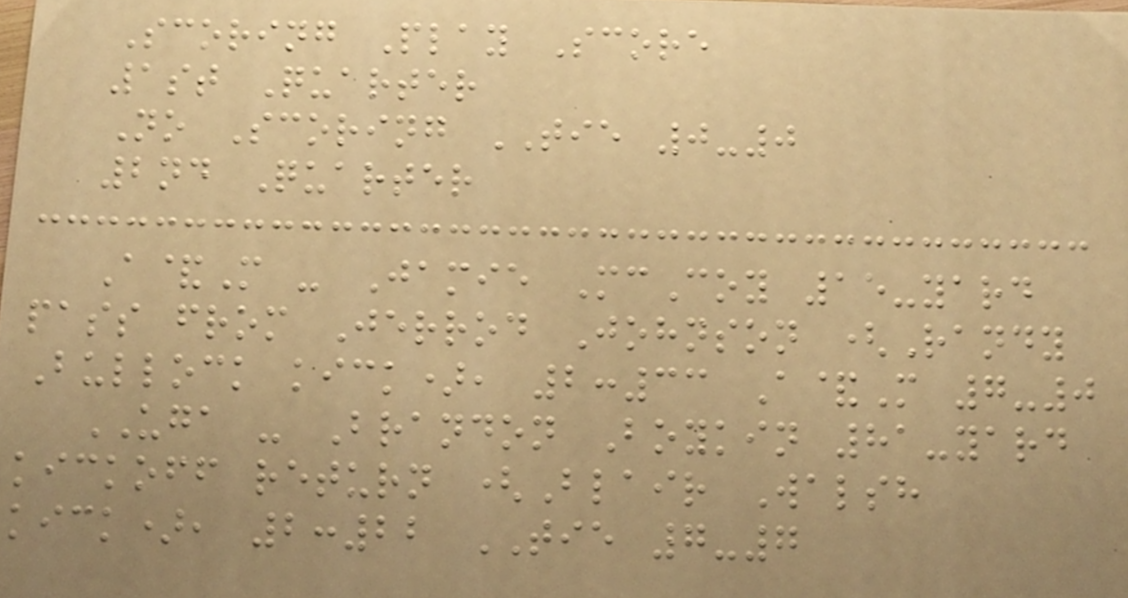Scoring Play Score
1st Quarter
No Scoring TIE 0-0
2nd Quarter
A&M - Jamie McCoy 15-yard
pass from Jerrod Johnson (Randy
Bullock kick), 2:33 A&M 7-0
UGA - Brandon Boykin 81-yard
kickoff return (Blair Walsh
kick), 2:22 TIE 7-7
